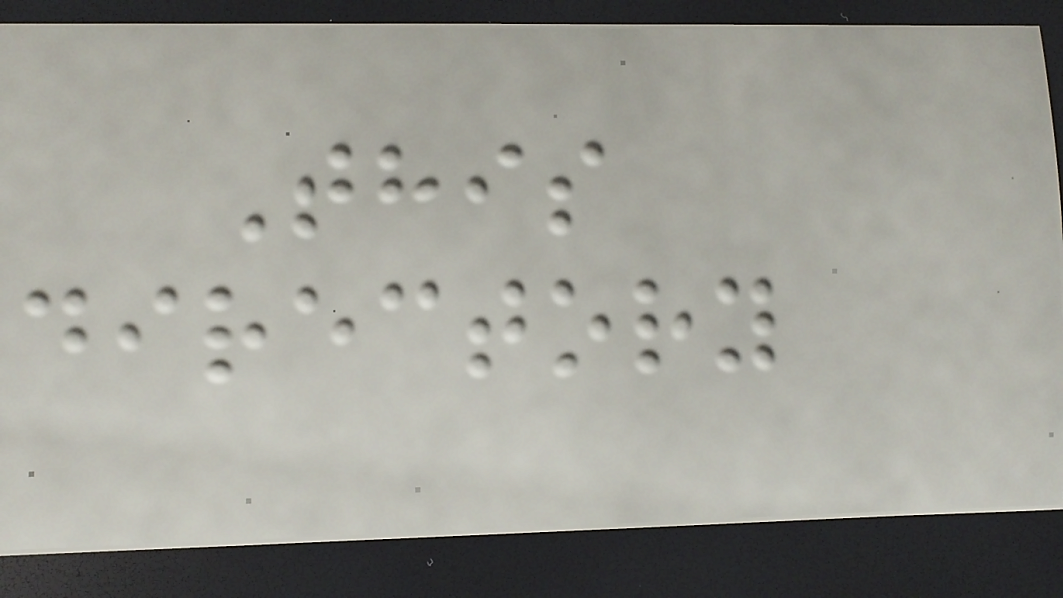This
directory
